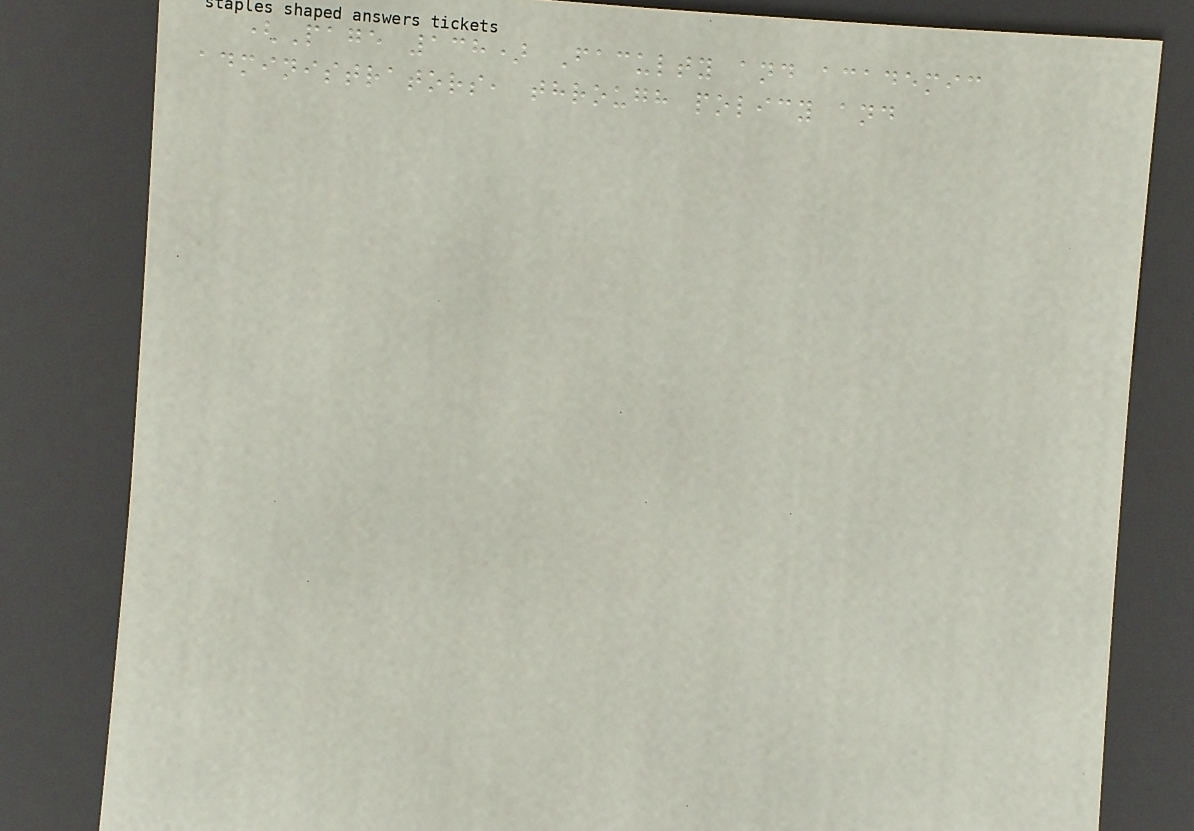(Page 138) Faculty and academic
administrators, through policy and
